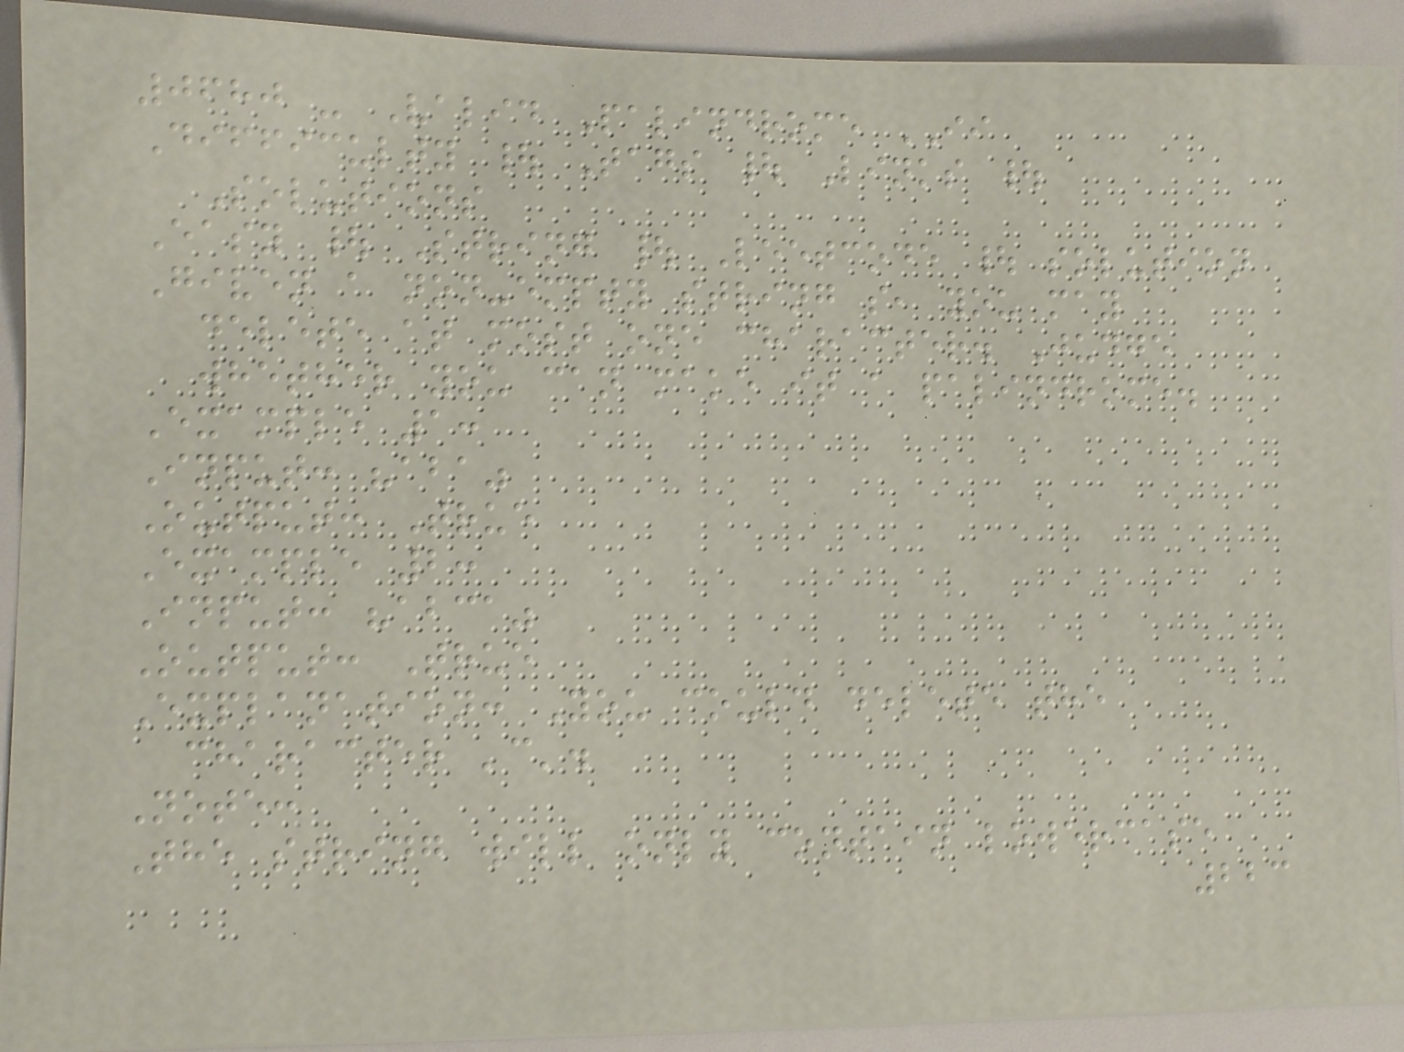0680 - Valid Palindrome II
Difficulty | Tags | Links |
Solutions
Easy | String | Leetcode | solution
Given a non-empty string s, you may
delete at most one character. Judge
whether you can make it a palindrome.
Example 1:
Input: "aba"
Output: True
Example 2:
Input: "abca"
Output: True
Explanation: You could delete the
character 'c'.
Note:
The string will only contain lowercase
223
